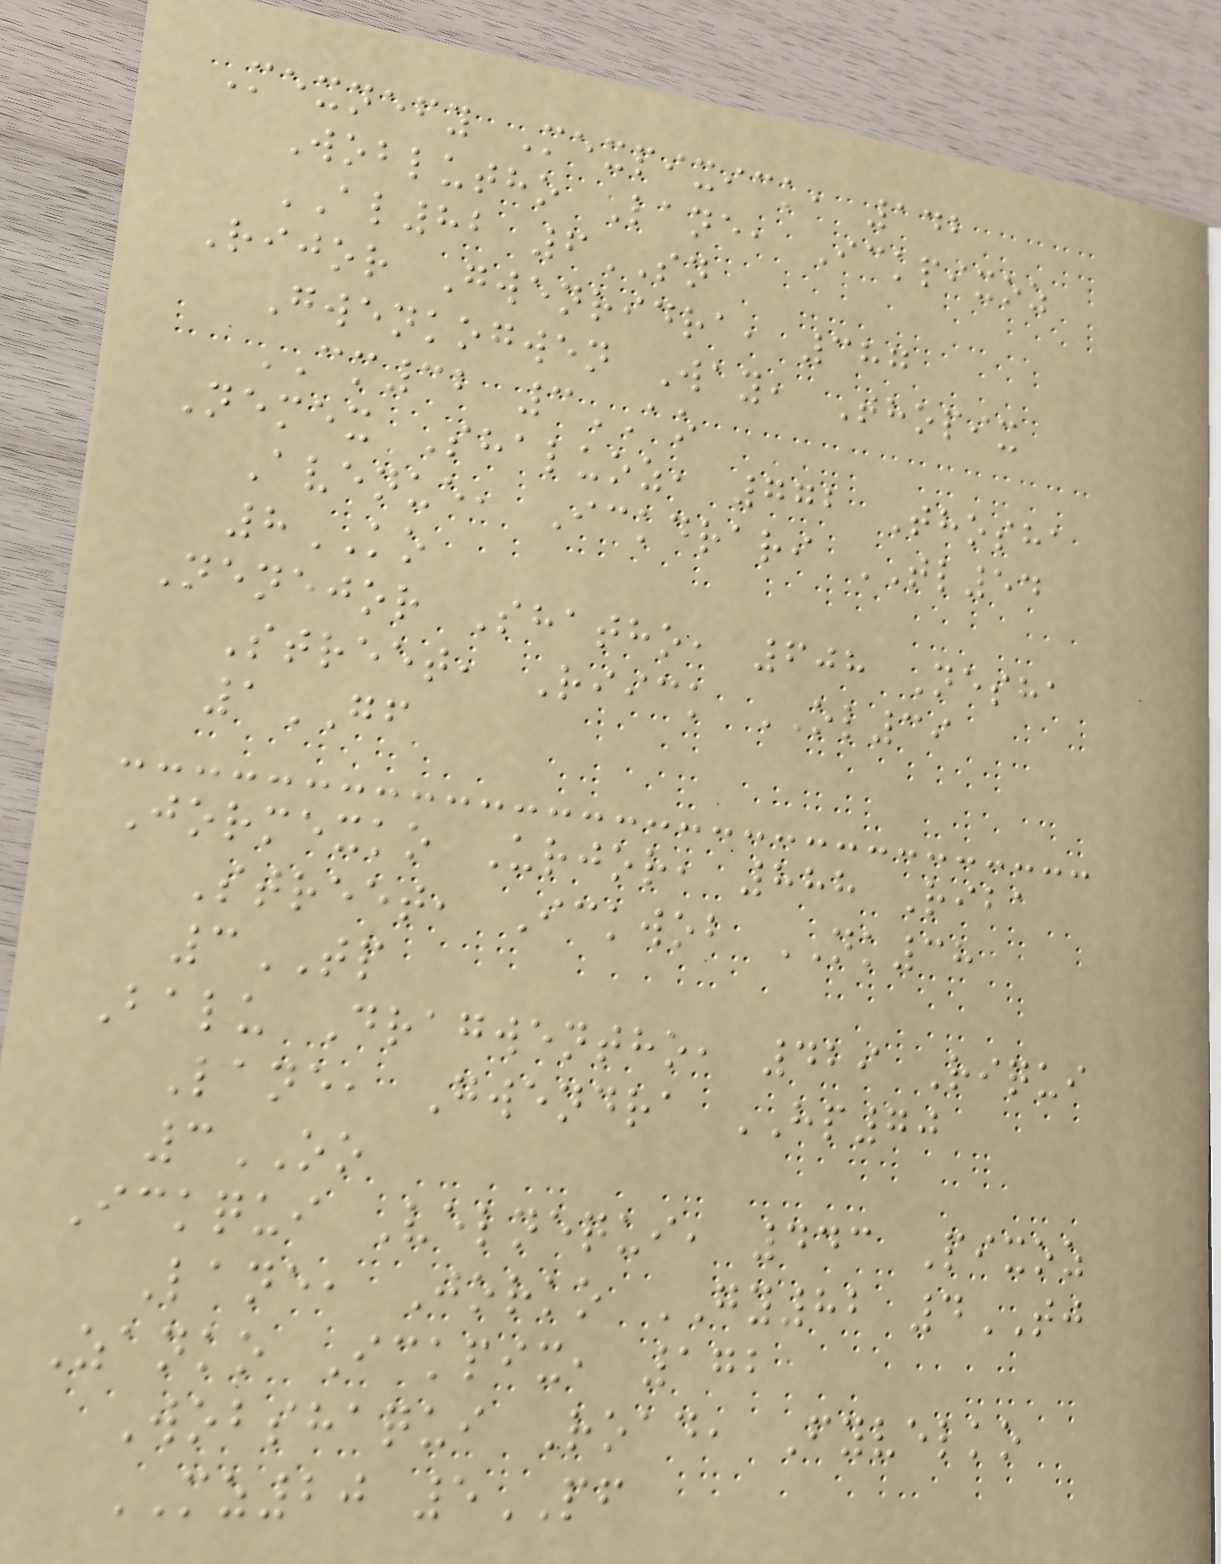Mexnefy Mexpixick, 142
Woblutho Lane, Ickpixoz
AL82 6SN
Rijor Gwenridra, 387
Gwenkogwen Way, Thopix
CM32 3AO
Nemex Shaluoz, 772 Thosha
Avenue, Ickdrari TL54
8KO
Nenejor Shatho, 608 Nesha
Street, Riick OL39
1GF
Jormexko Urjor, 888 Riba
Street, Ickwob NK38
3TP
Balu Dragwentho, 429 Riqui
Lane, Gwendra HP70
3OO
Ickqui Velnequi, 443 Pixoz
Lane, Jorko GY82 4TJ
Zanko Ickpix, 172
Wobshaqui Road, Fyvelko
MZ20 5PF
